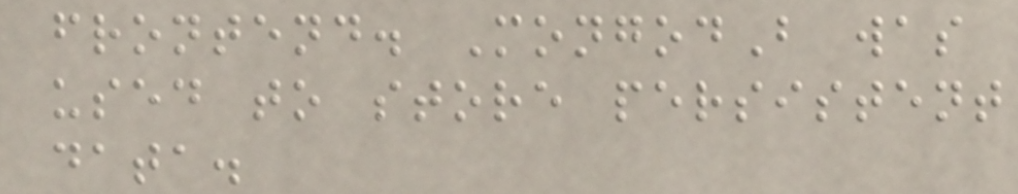frontend. MongodB was
used to store persistent
data.
